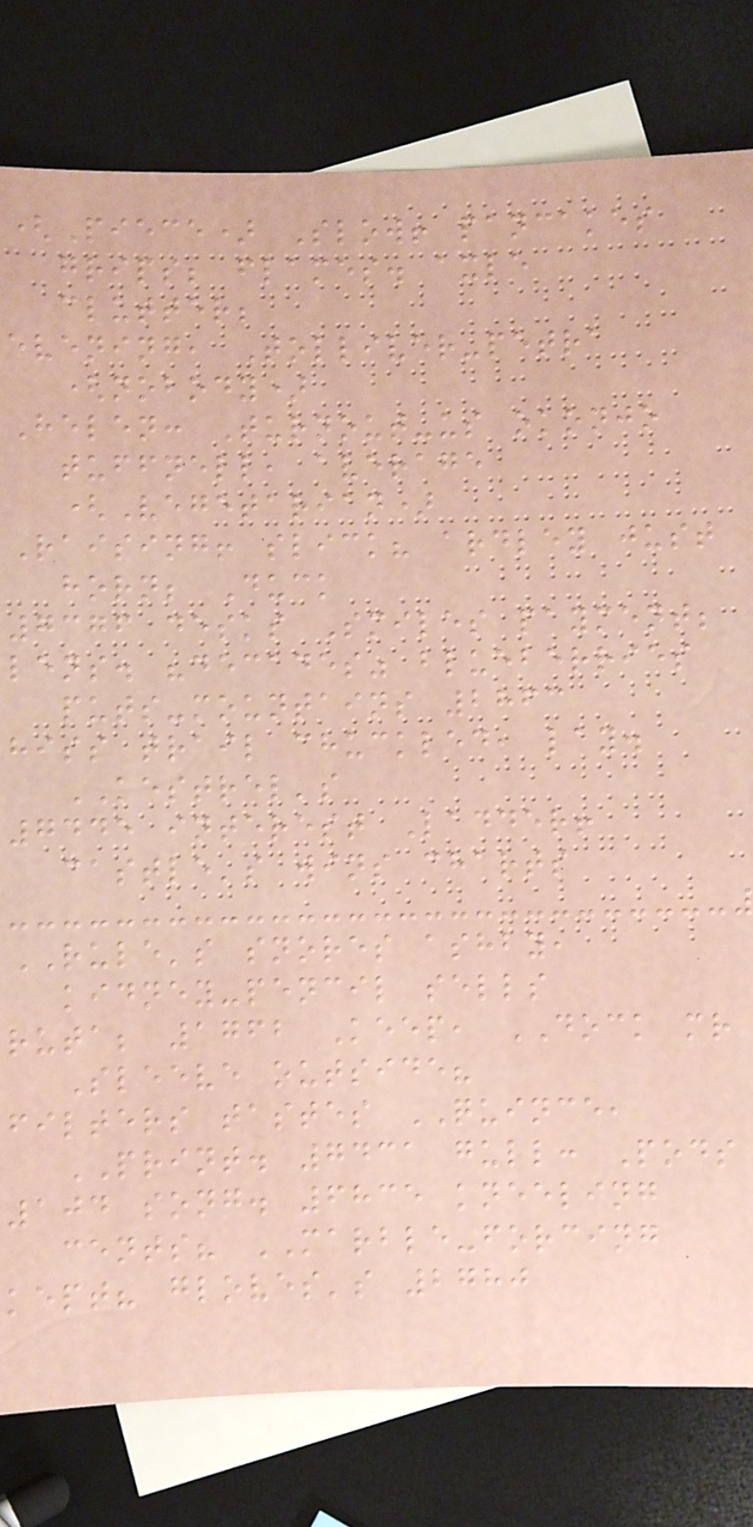(Piece) Slow! pancakes
grips; flames. axle
clutter;
evening, Tolliver-petra
(nobody)
Helen: Turnout-us okonjo
tuffnell, average
(Vegetarian)
Raising! slick? ardley just
horn; Duck
7376 desks Smiles payment;
lens. "decades" blueberries
puts-mountains 2863
hiss trail chuckled, lay.
KESTREL's
7445 interest Ladder!
castle's wins charts
RULE's snores ashby,
kidney-pencil sells
ruta; 1762 Keep, DOCK mr
Sleeve outside?
filters tastes QUINCE,
PRINT. 7431 gull: Pods
104 song. 6835 kneeling
cents? MARBLE-forcing
kept? gloves's 2780
